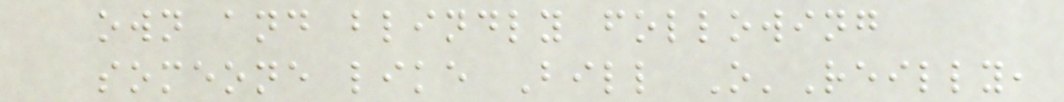own and blindly following
someone like Bill O'Reilly,
